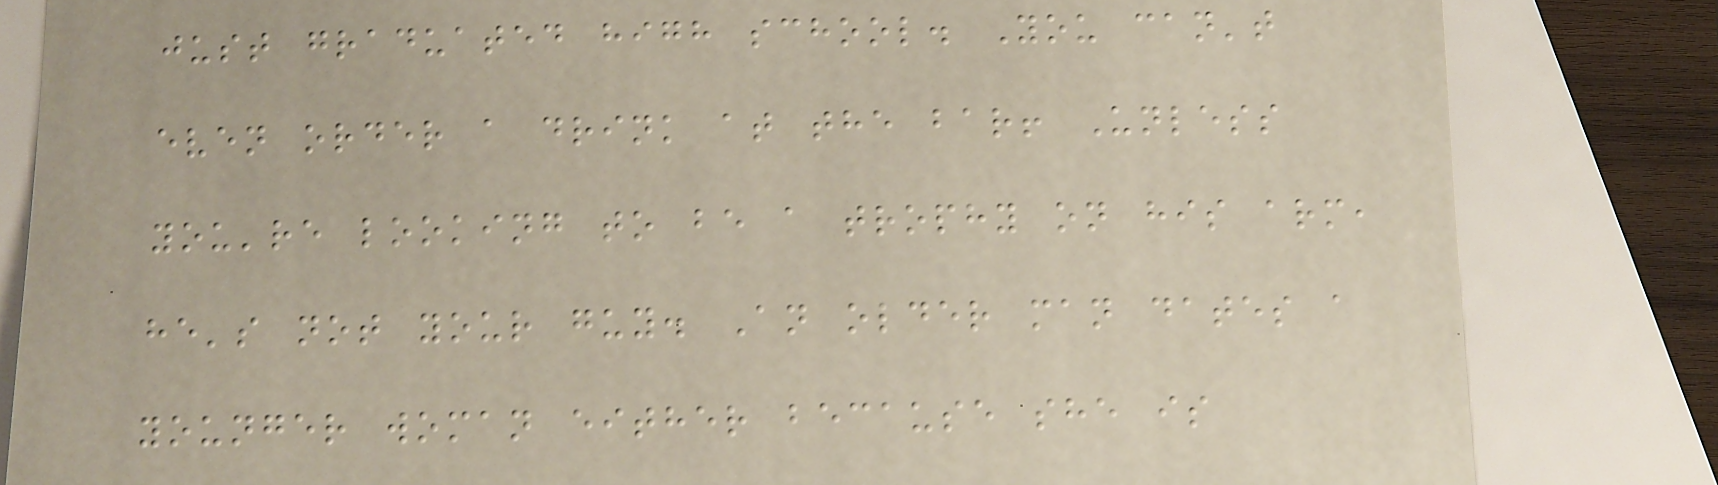just graduated high school. You can't
even order a drink at the bar! Unless
you're looking to be a trophy on his arm,
he's not your guy. An older man dates a
younger woman either because she is
